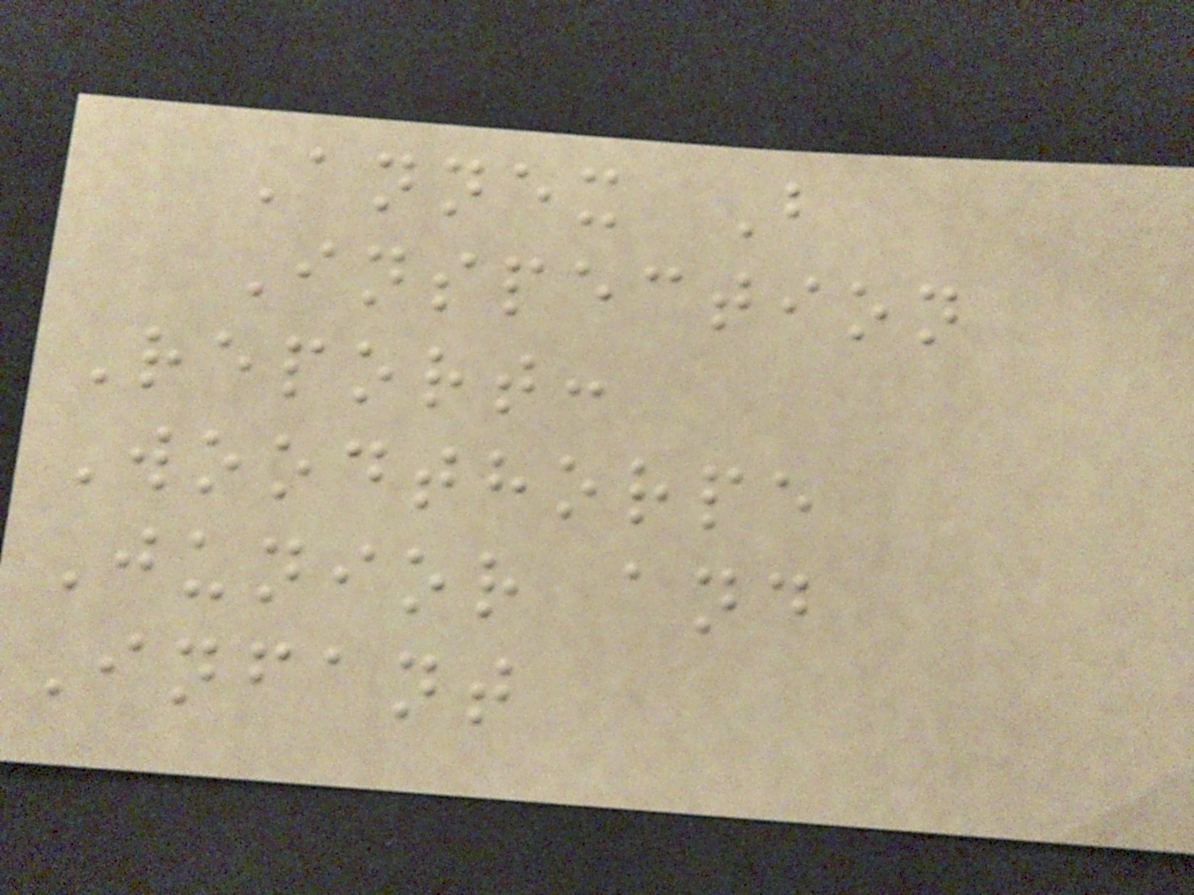Annex B
Inspection
Report:
Woodthorpe
Junior and
Infant
